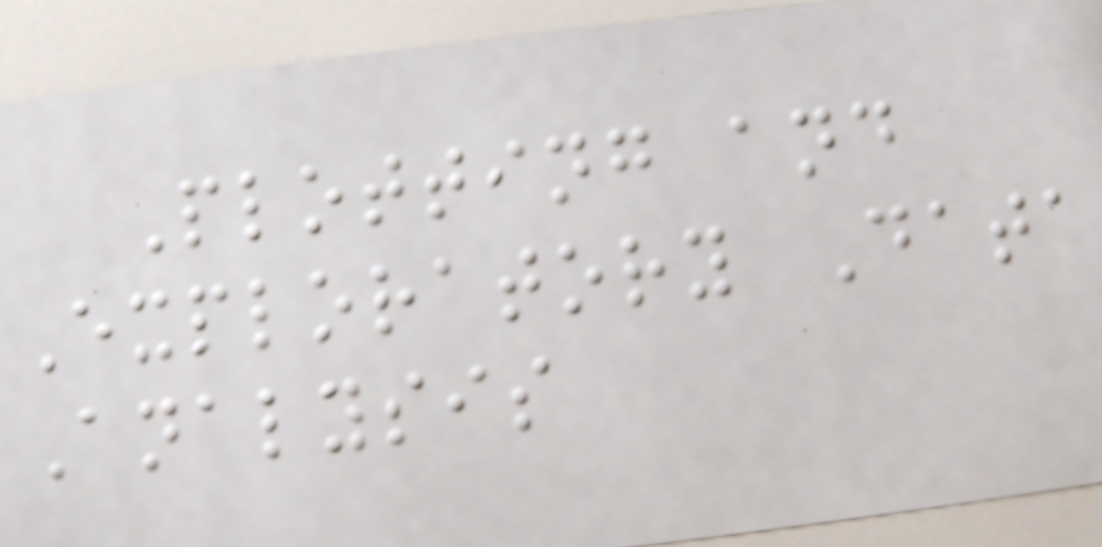Plotting and
Exploratory Data
Analysis
